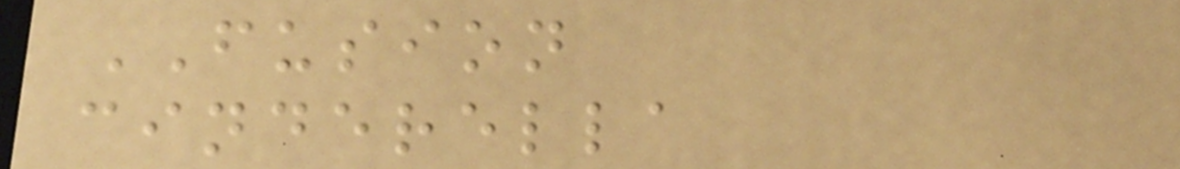FUSION
cinderella
